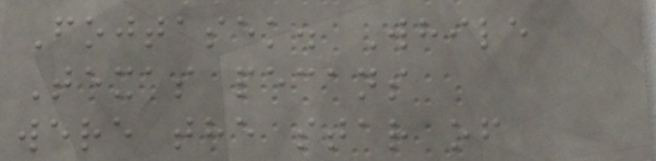Fojtasek. While
Texas pecans
were the star of
